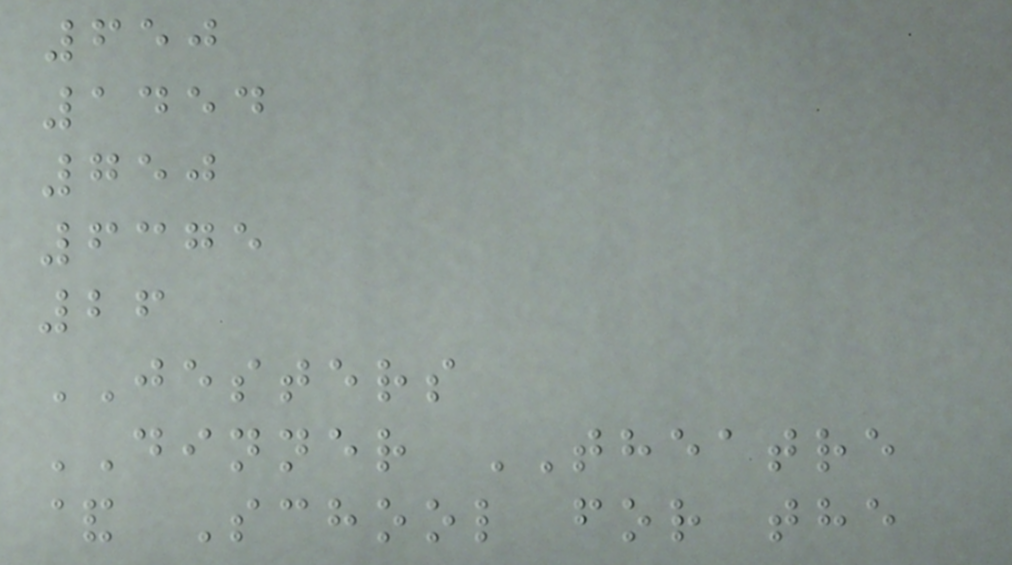650
1454
750
6375
26
JESTERS
DINNER THEATRE
& School for the
